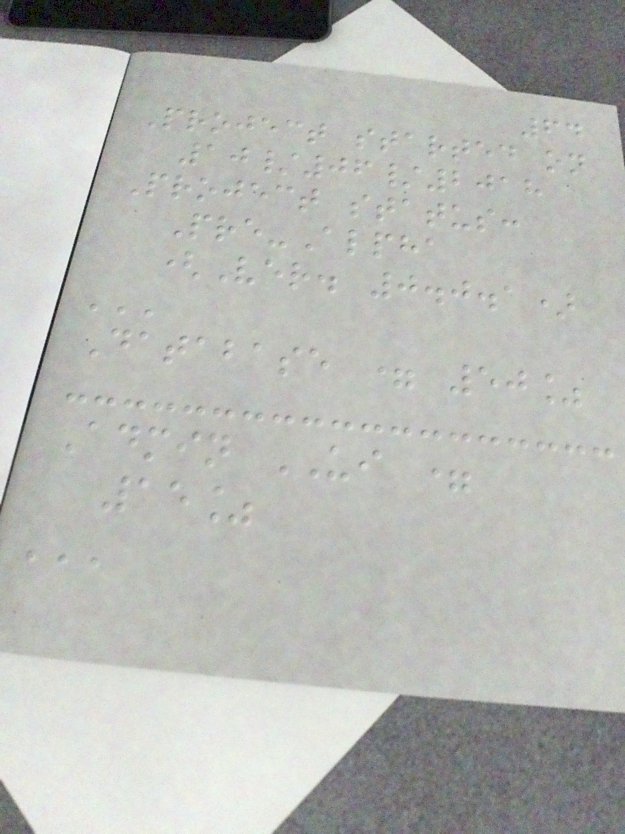64
Project started on
10/06/2018
Project status:
Pre-Alpha
(Ver. 0.0.1)
'''
Database = 50%
Admin UI =
15%
'''
